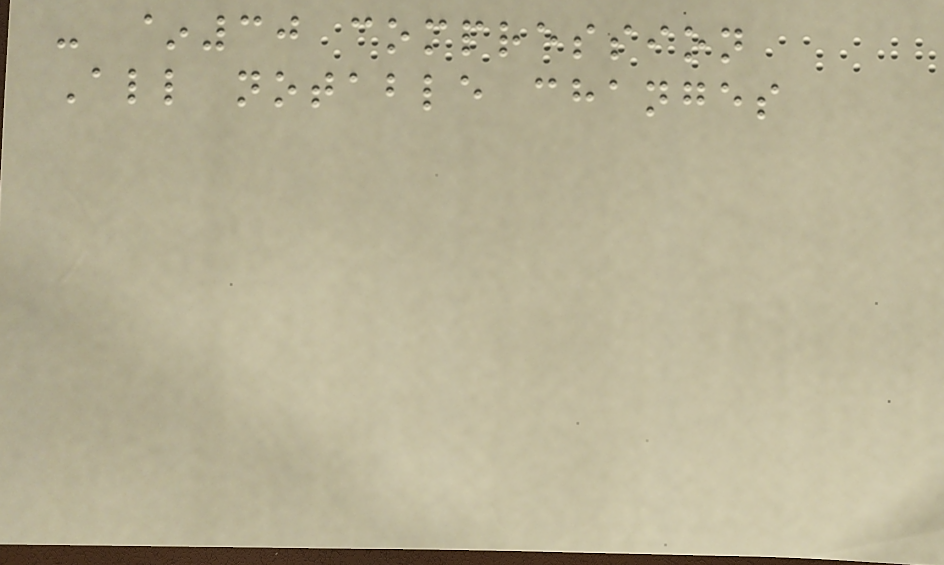- ~30 compression
All notable changes
